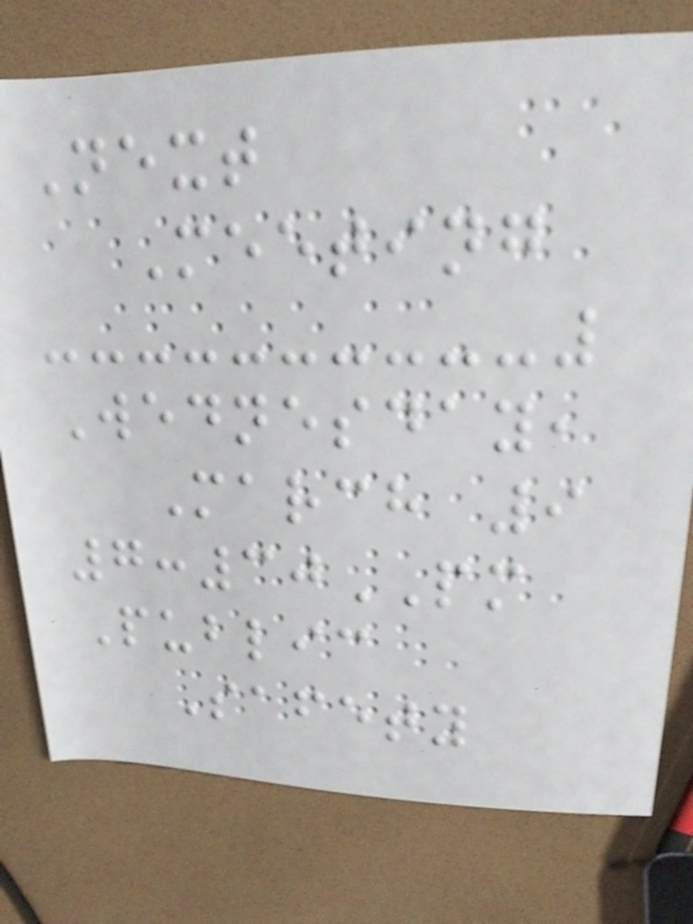Next
Meeting
Wednesday,
March 9
7:30PM
Public
Safety
